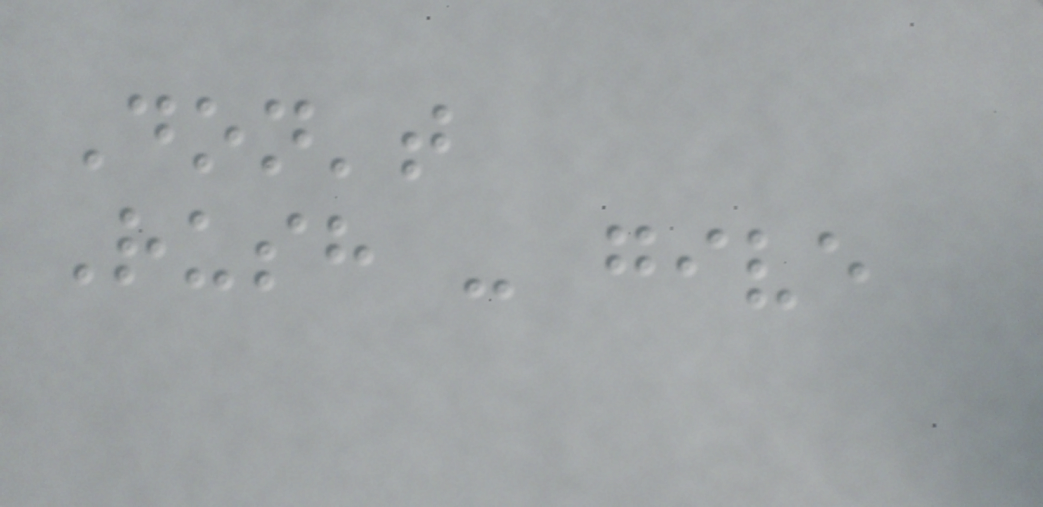Don't
Rush - give
